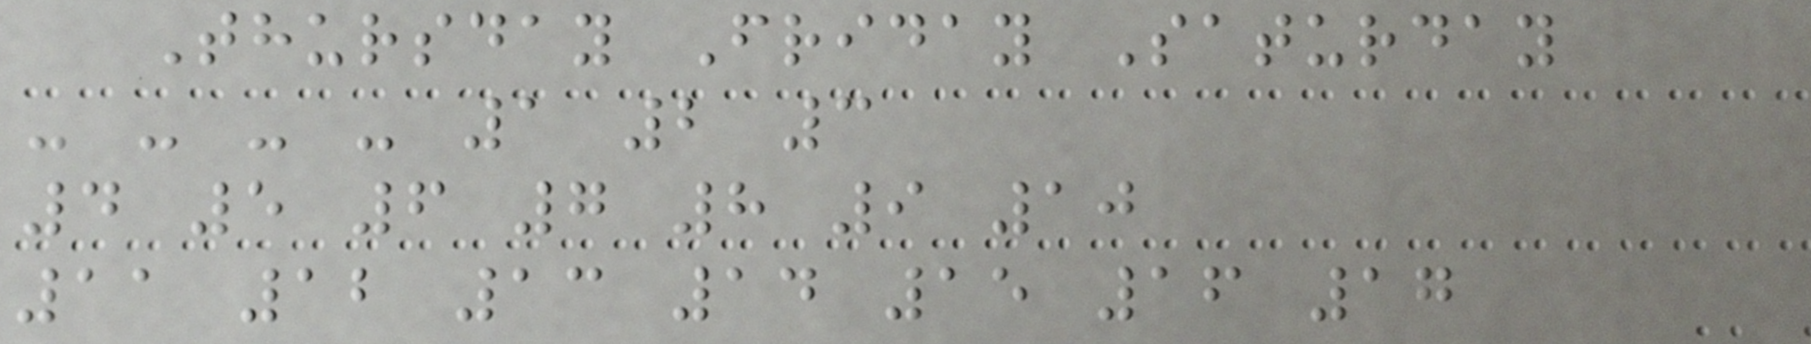Thursday Friday Saturday
- - - - 1 2 3
4 5 6 7 8 9 10
11 12 13 14 15 16 17
